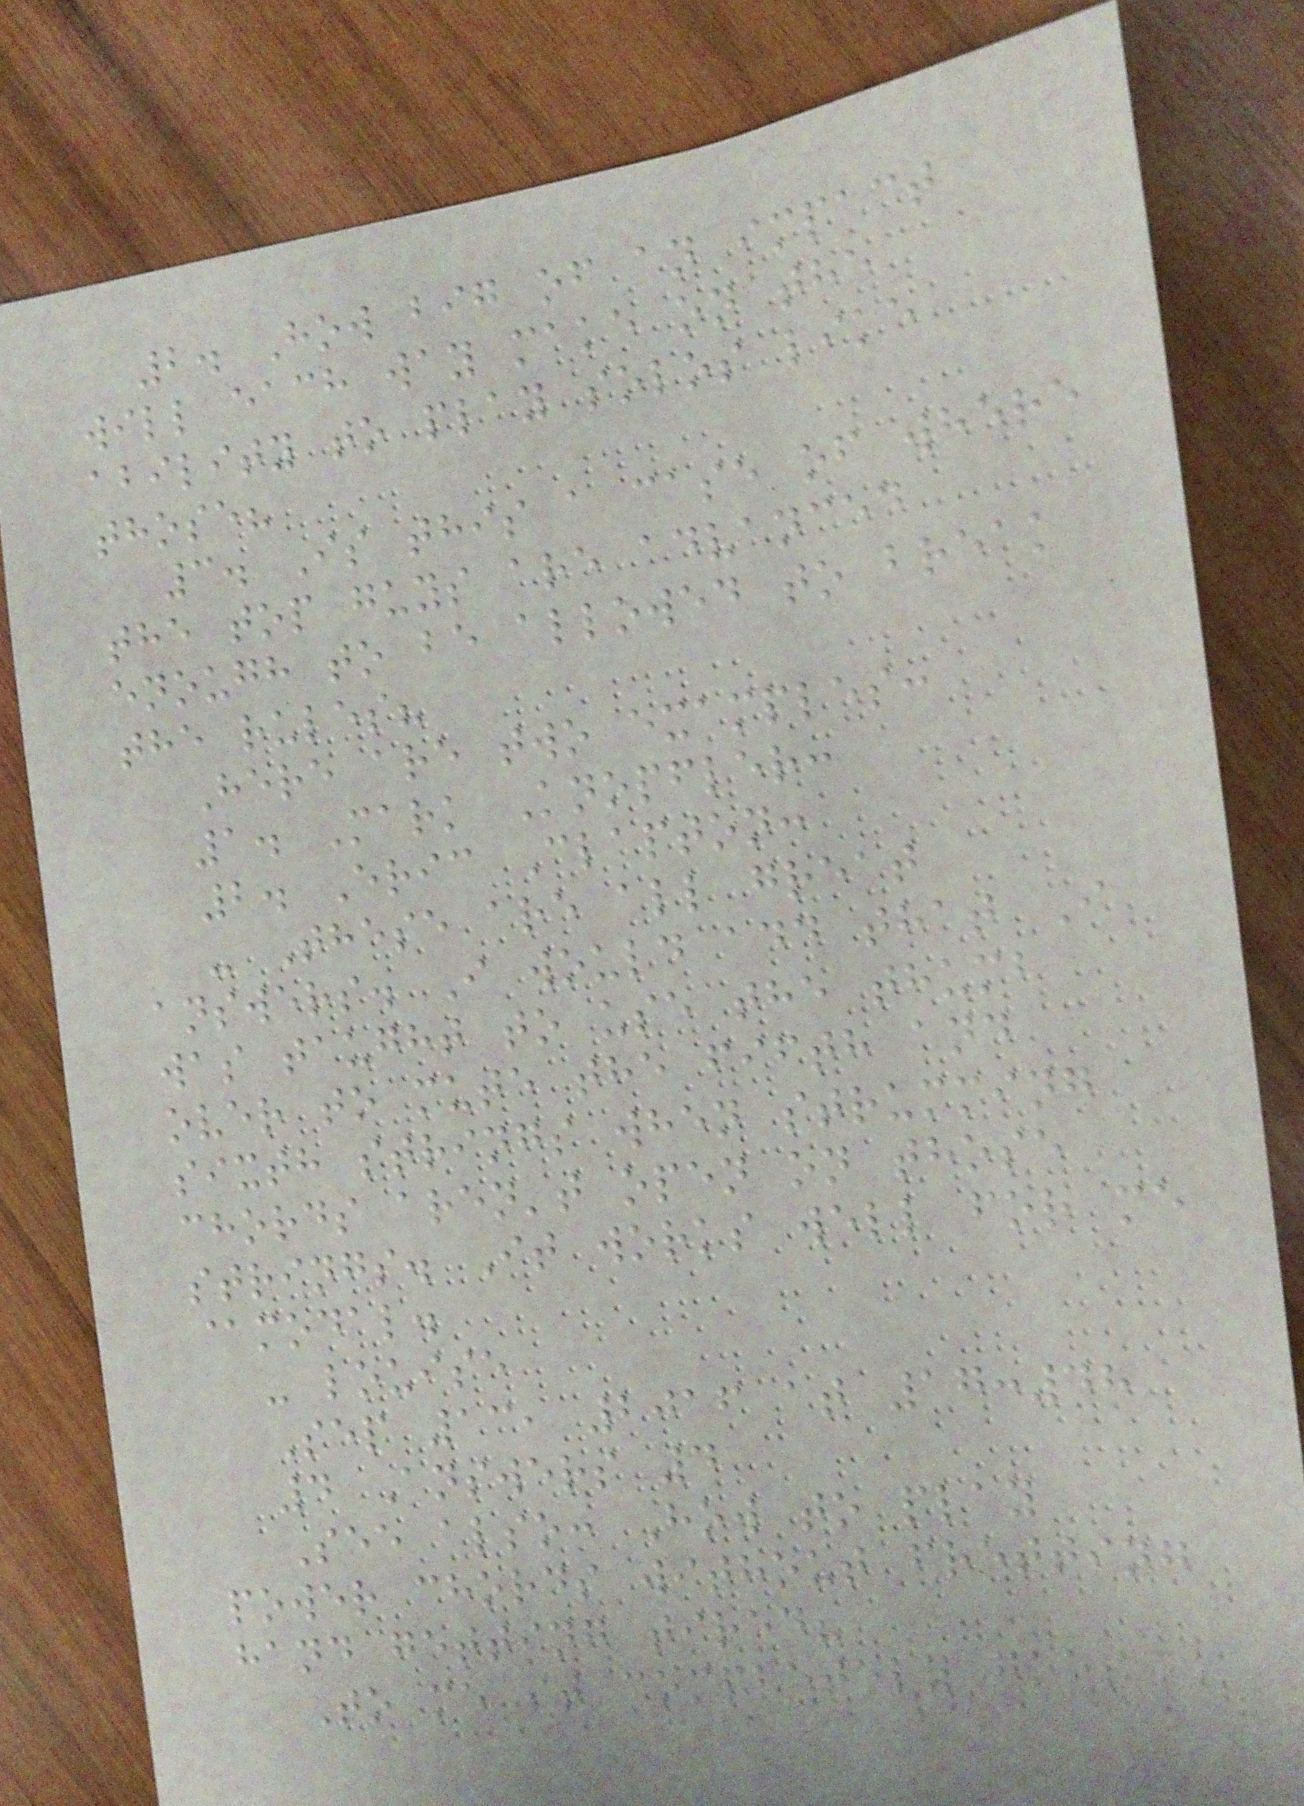2. How big of an impact
will each way make on the
ability to play solos like
those?
3. Is this a case of where
the top guys are advanced
enough to be allowed to break
the rules?
Here are two examples:
1. Mark Knopfler:
2. Eric Clapton:
- These are all great
answers. I would add that I
was taught to use the thumb
over to mute the fifth and
sixth strings when strumming
chords aren't open on those
strings. It works well for me
@modal.
- louise
Sep 13, 2016 at 17:48
4 Answers 4
See also: How to play
power chords without fretting
hand getting tired?
To me it completely goes
